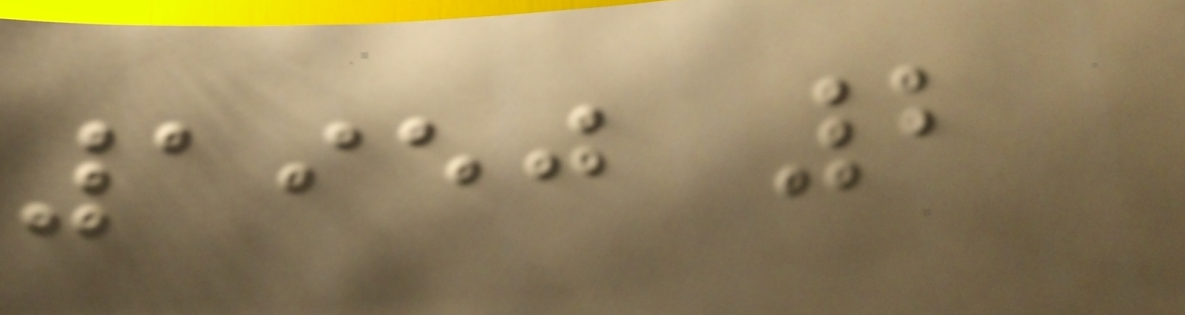1950 2
